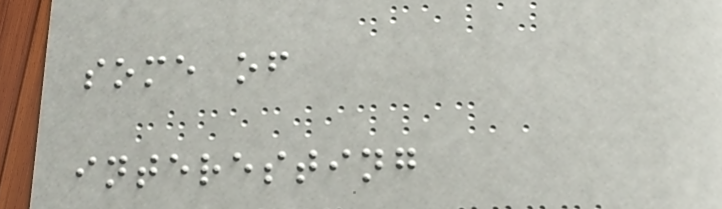some of
interesting
